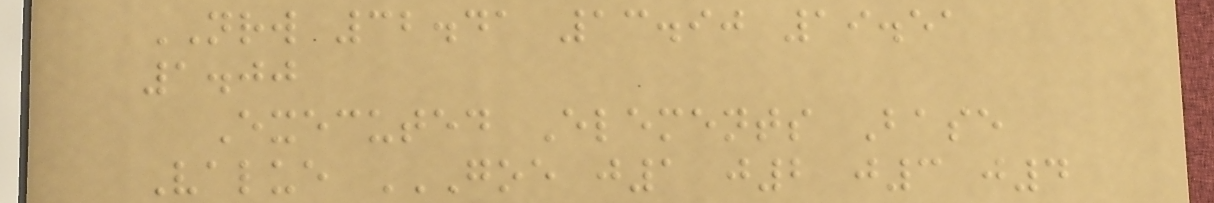NRW 32.41 13.90 19.51
1.00
Executed Elements Base
Value GOE J1 J2 J3 J4
